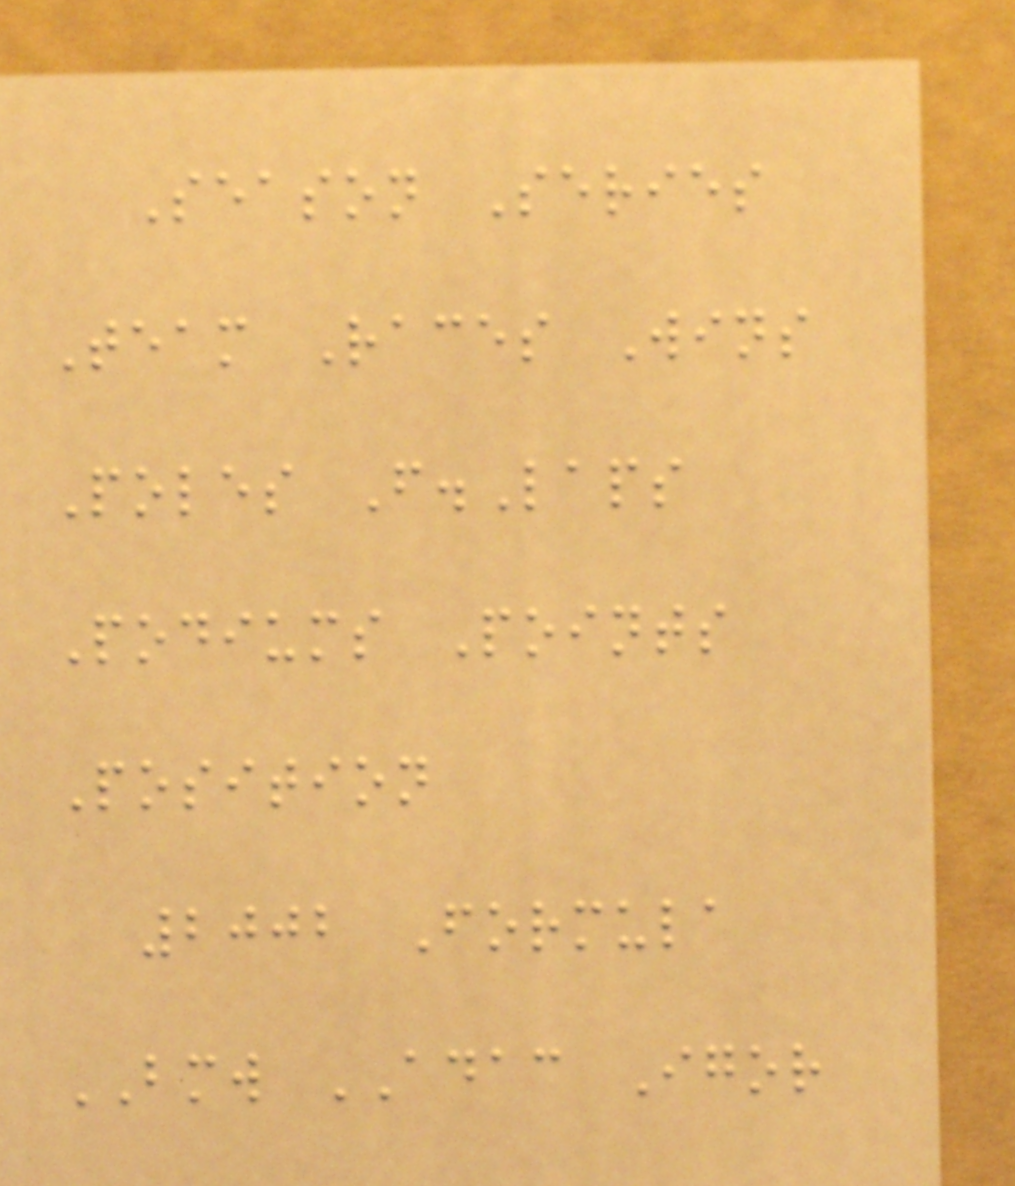Season Series
Team Races Wins
Poles F.Laps
Podiums Points
Position
2002 Formula
BMW ADAC Igor
